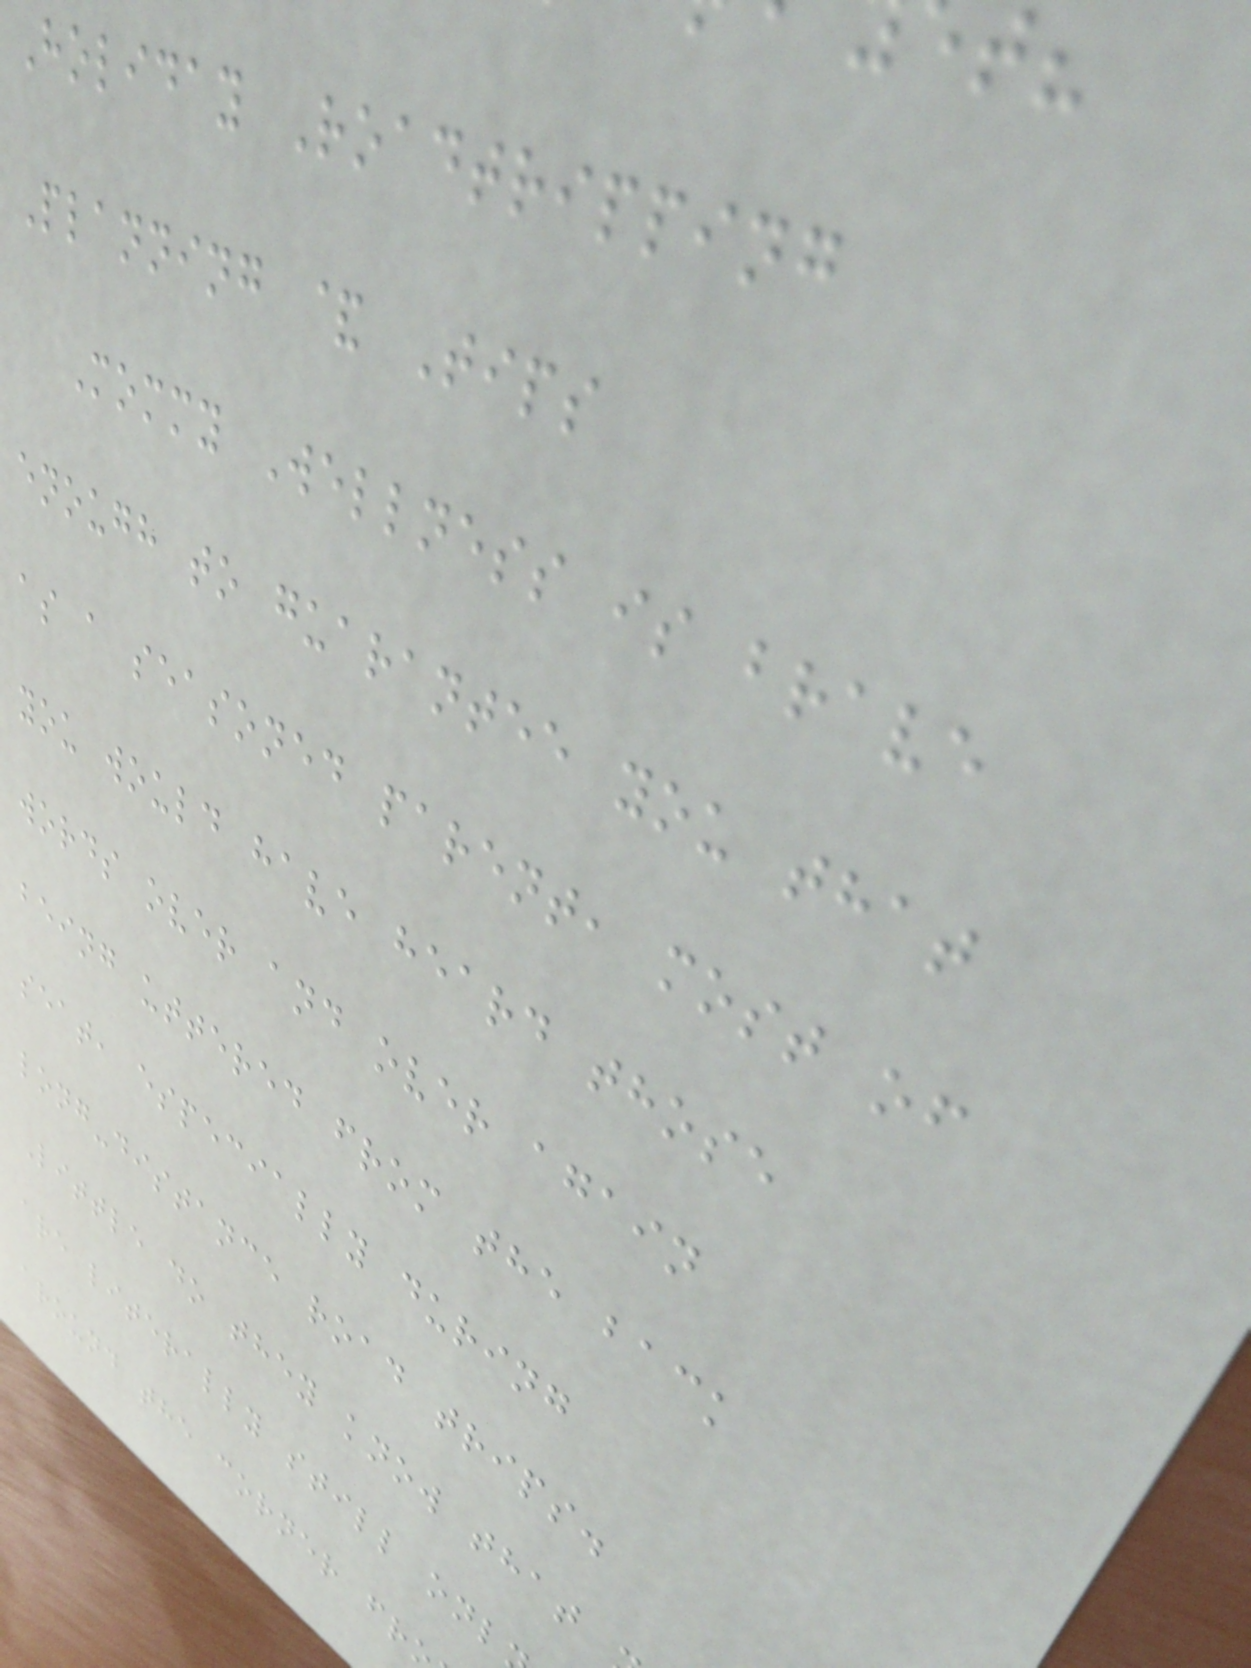Holiday Roadtripping
Planning & Tips
Mommy Wellness is brave
enough to guarantee you that
as a seasoned parent, most of
you would have heard those
words over and over again
being uttered from the back
seat, especially during
long-distance road trips.
Little do they know that
are literally still onl
around the corner fr
